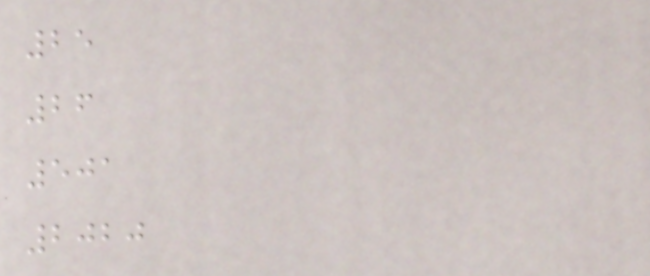25
26
501
2020
